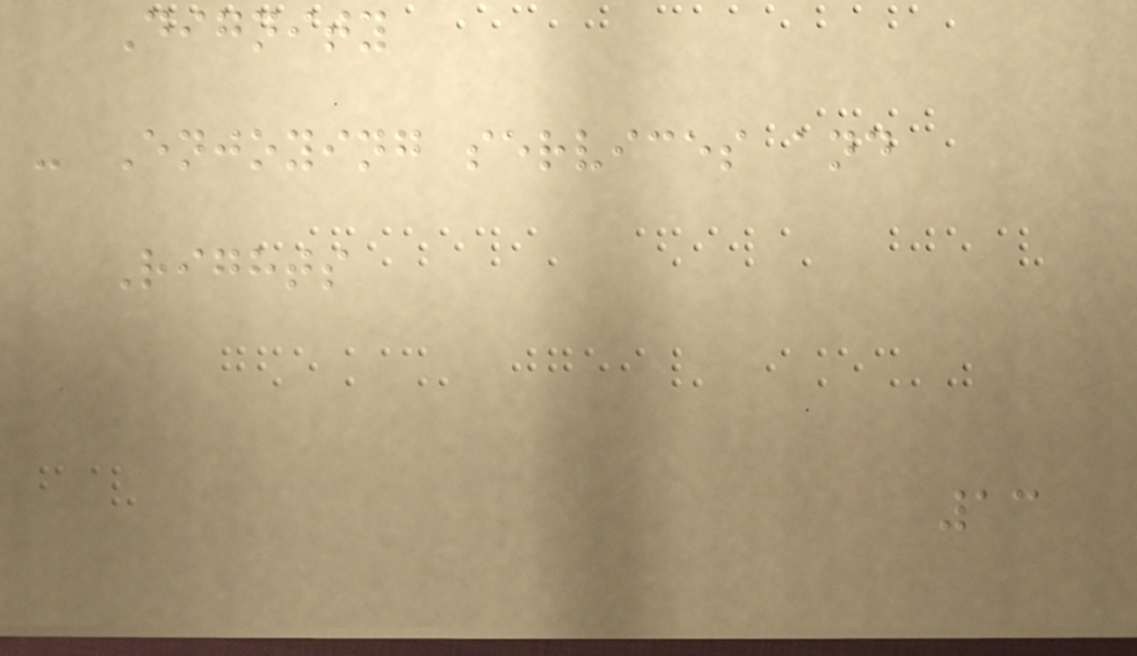Dignity
- Enjoying services and
Rights
13
